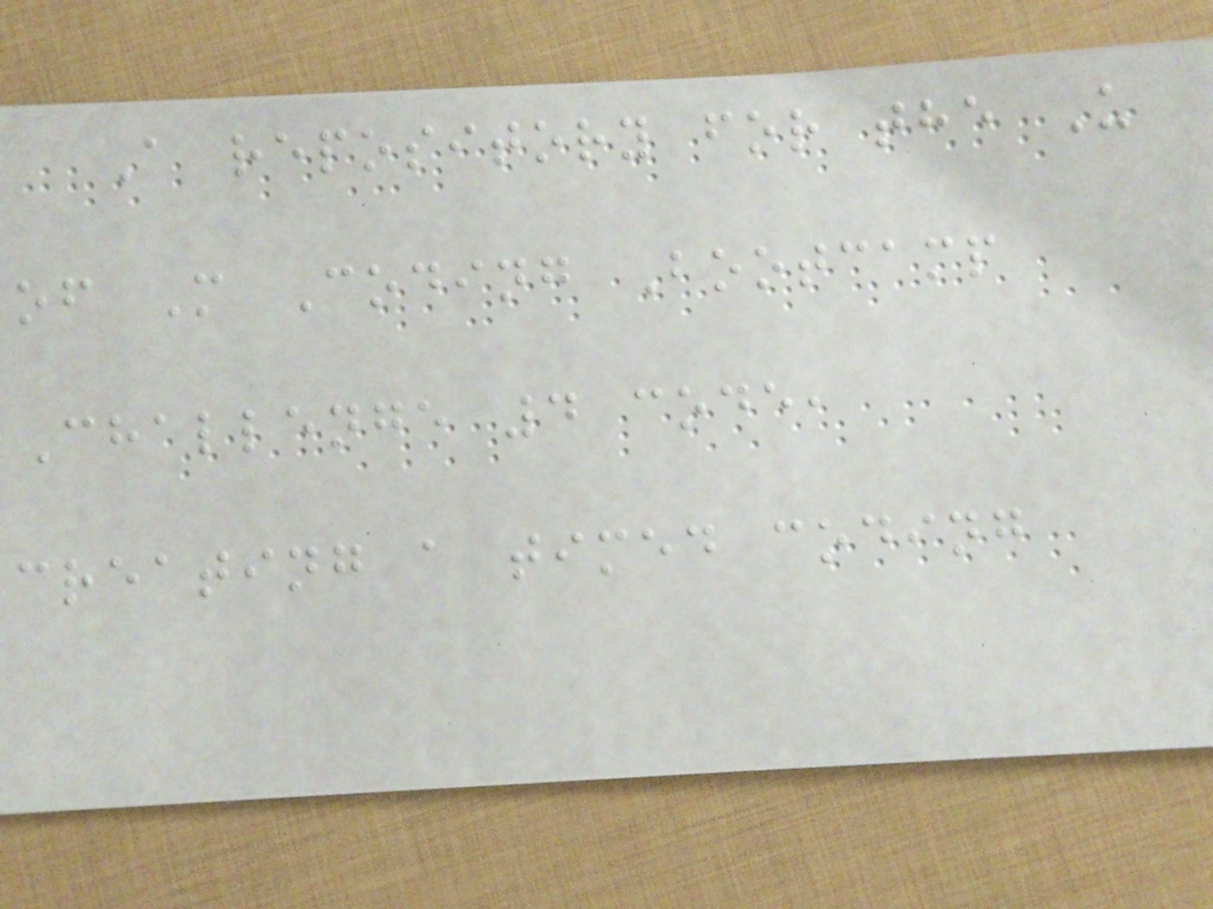A repository for the U
of M Coding Bootcamp
Challenge 4 code,
creating a timed coding
